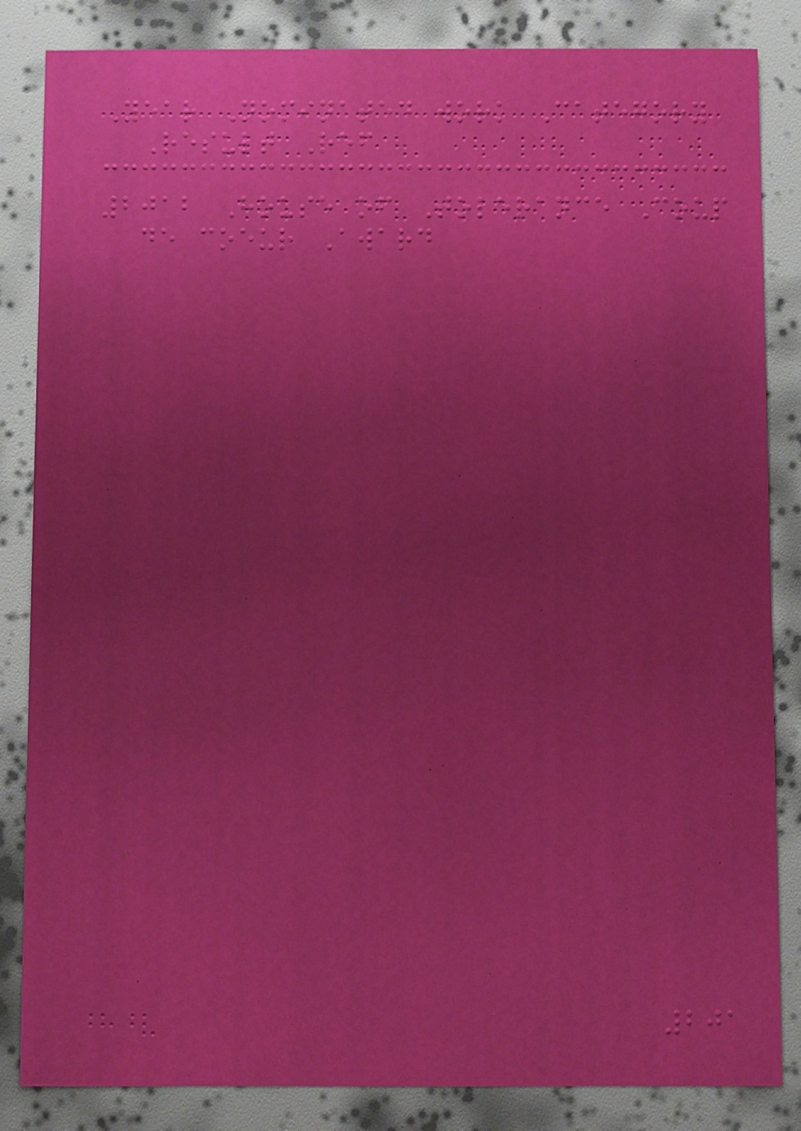Year Nominated work Category
Result Ref
2012 House of Tolerance Coup
de coeur Award
201
